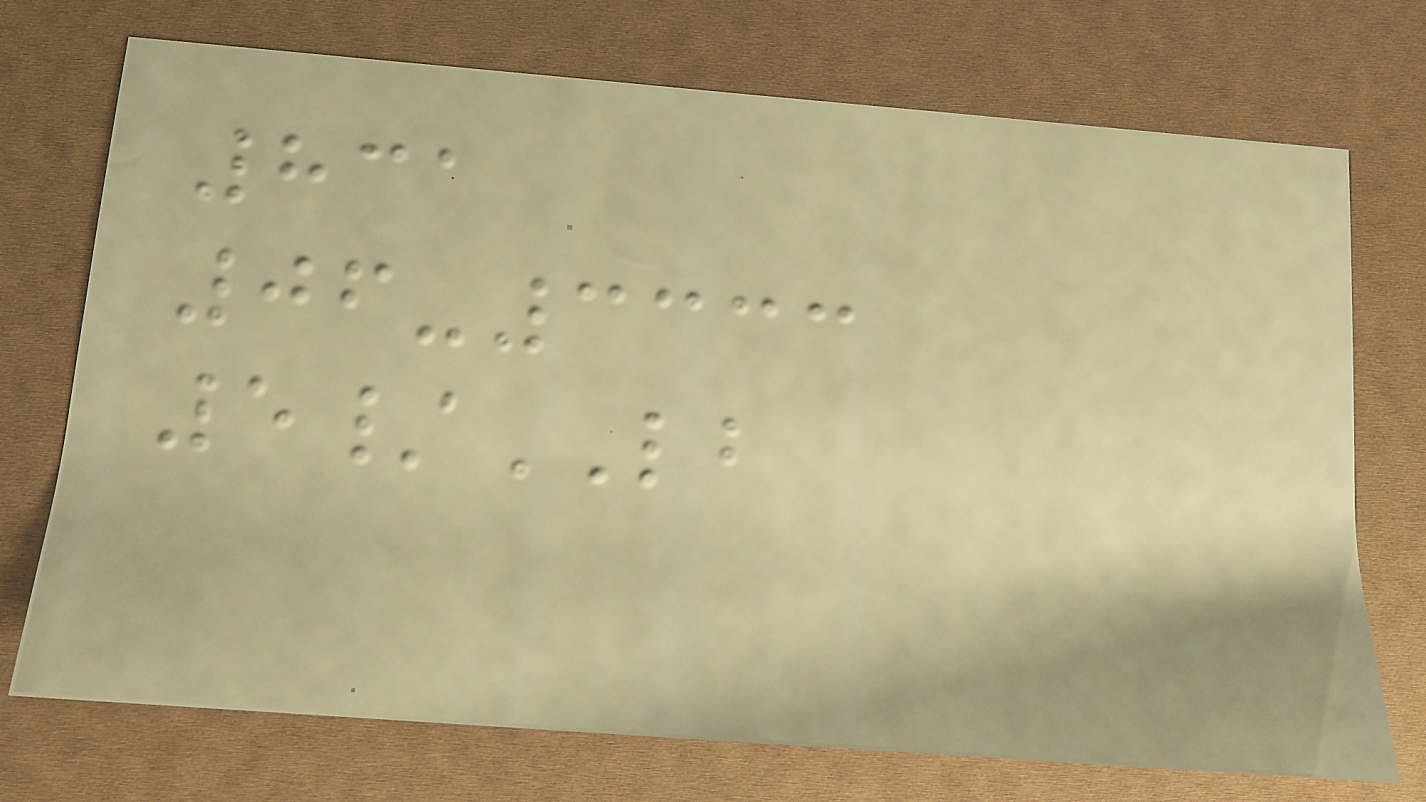831
06-3333
5/LB
